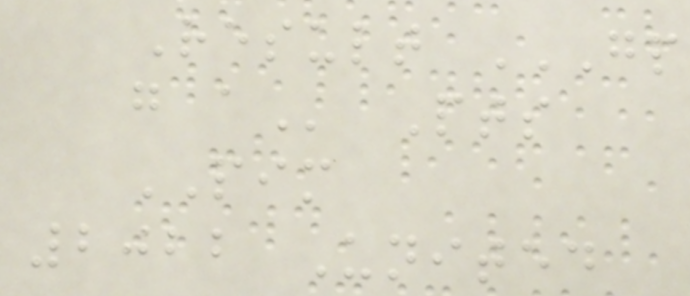Result GP
G A Pts
PIM
2022 United
